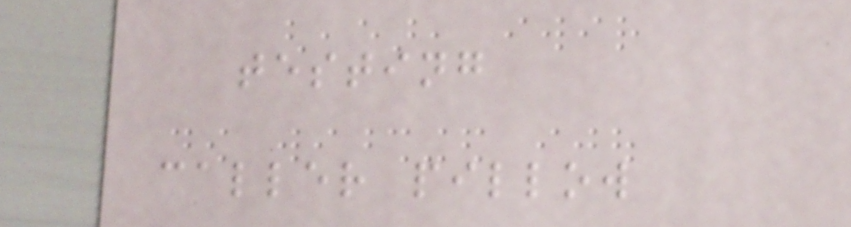testing
caller pillow
